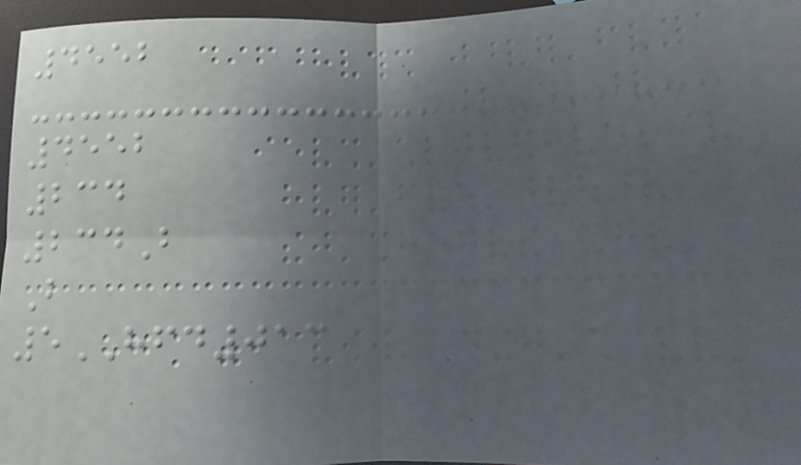4552
4552
234
234B
B
5HFD013
